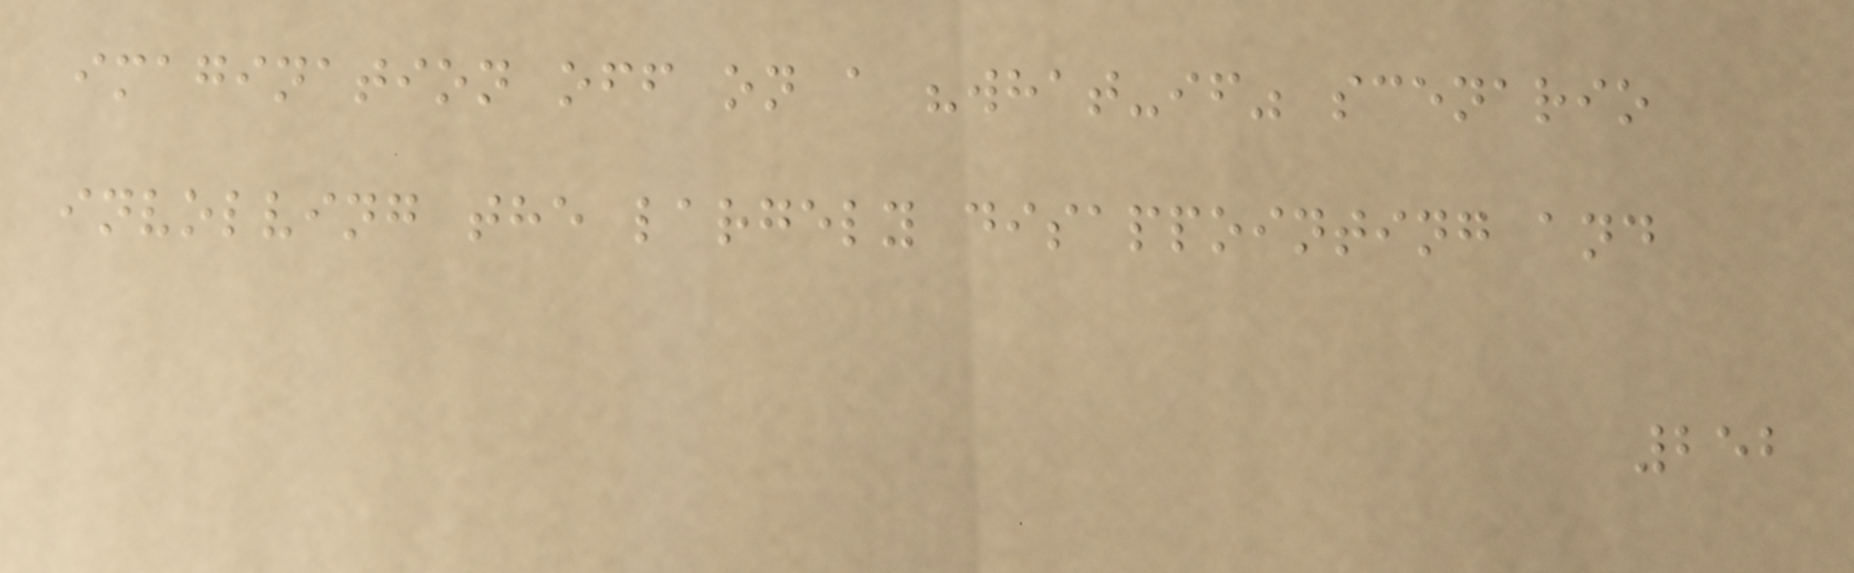imagination off on a "what-if" scenario
involving the largely disappointing and
252
